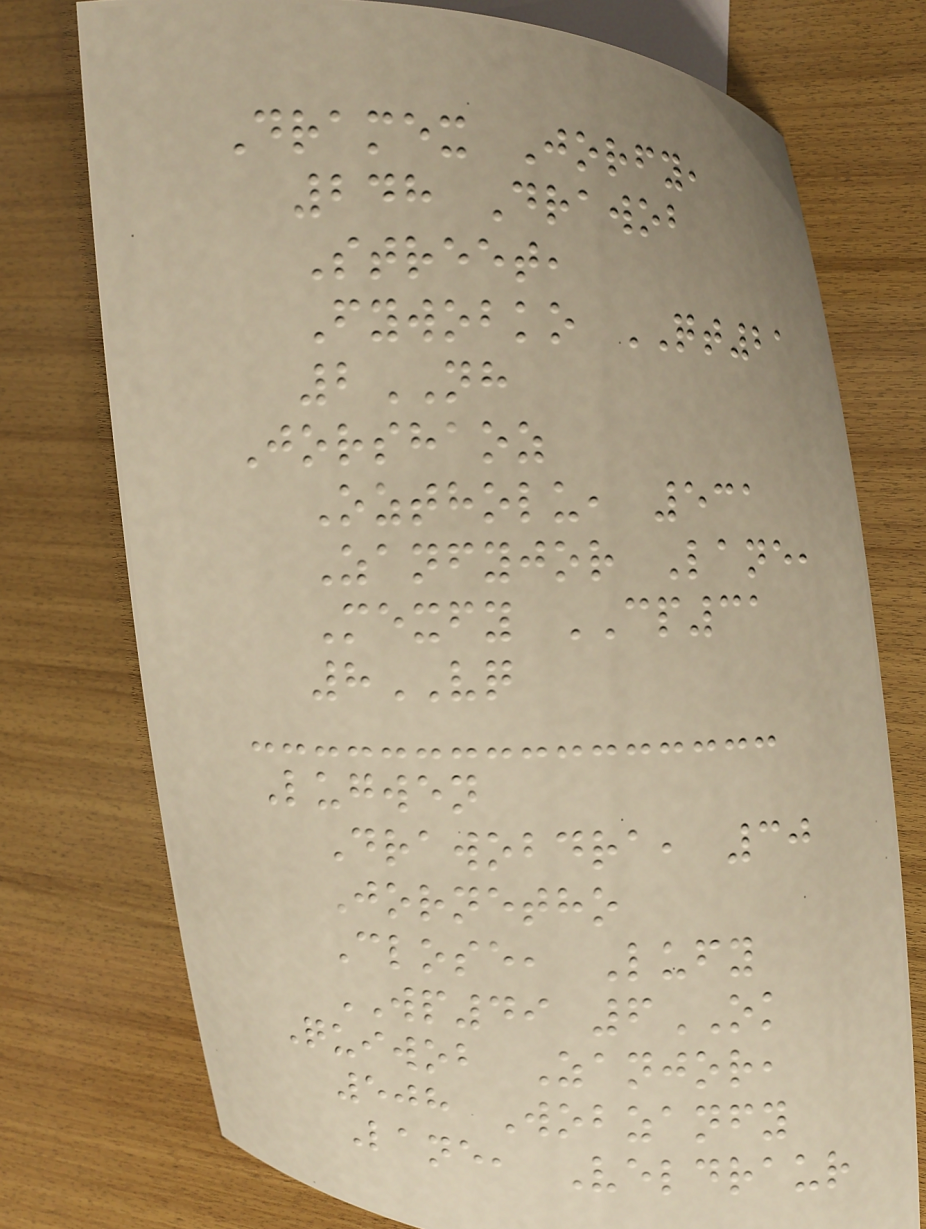Dramex Jorfy,
248 Drawob
Street,
Fywobko QT21
2NH
Jorshaoz
Oztholu, 531
Zanfyjor Lane,
Mexfy CP31
8VQ
Lugwen
Drawobdra, 30
Jornetho
Close, Lufy
WP49 6OK
Quiwob Zanjor,
508 Wobzanfy
Lane, Veldraur
